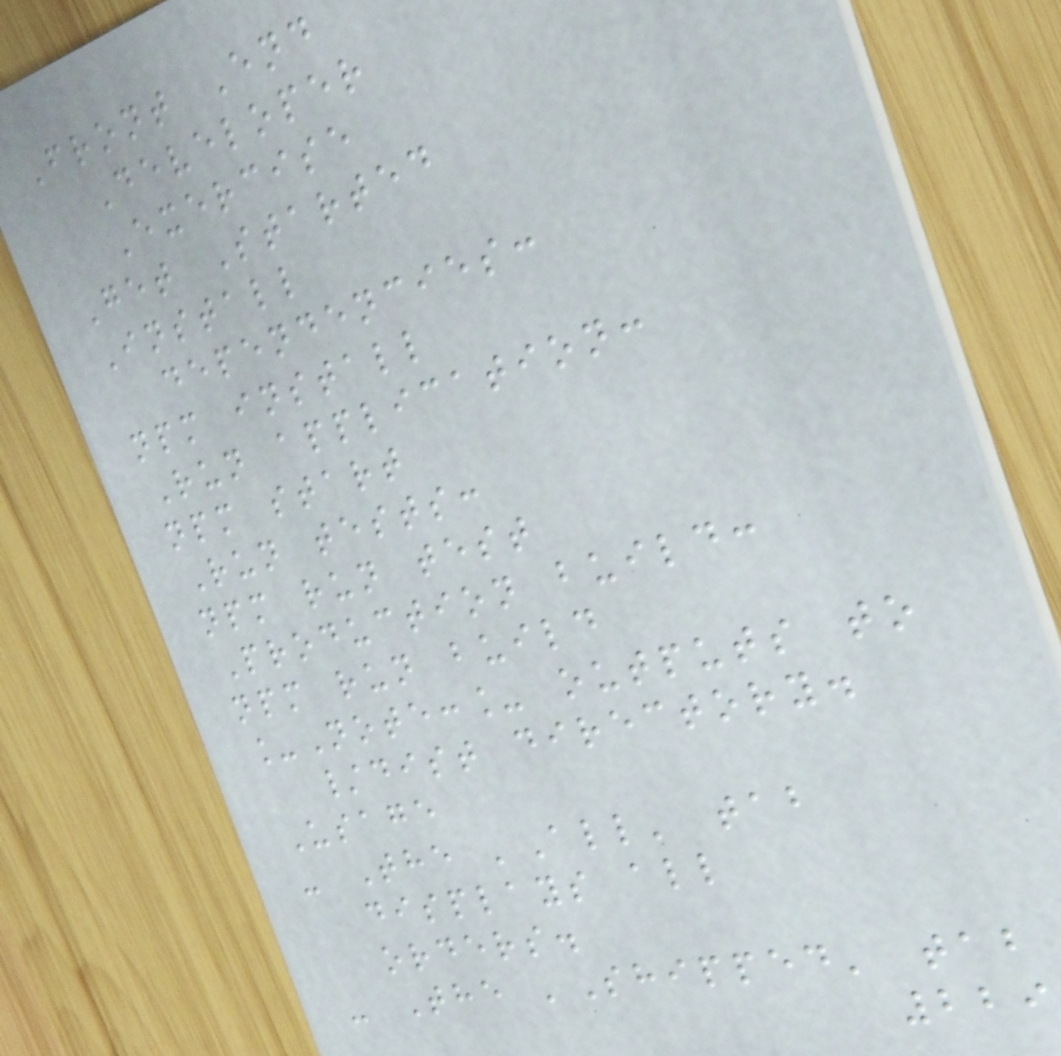Front End
Developer
Exercise
Get Started
Install
dependencies:
npm install
Run application:
npm start
Run tests:
npm run test
Production build:
npm run build
_Note:_ outputs to
/dist directory.
Usage
- The 'All' tab
displays all
orders.
- The 'Shipped' tab
229
